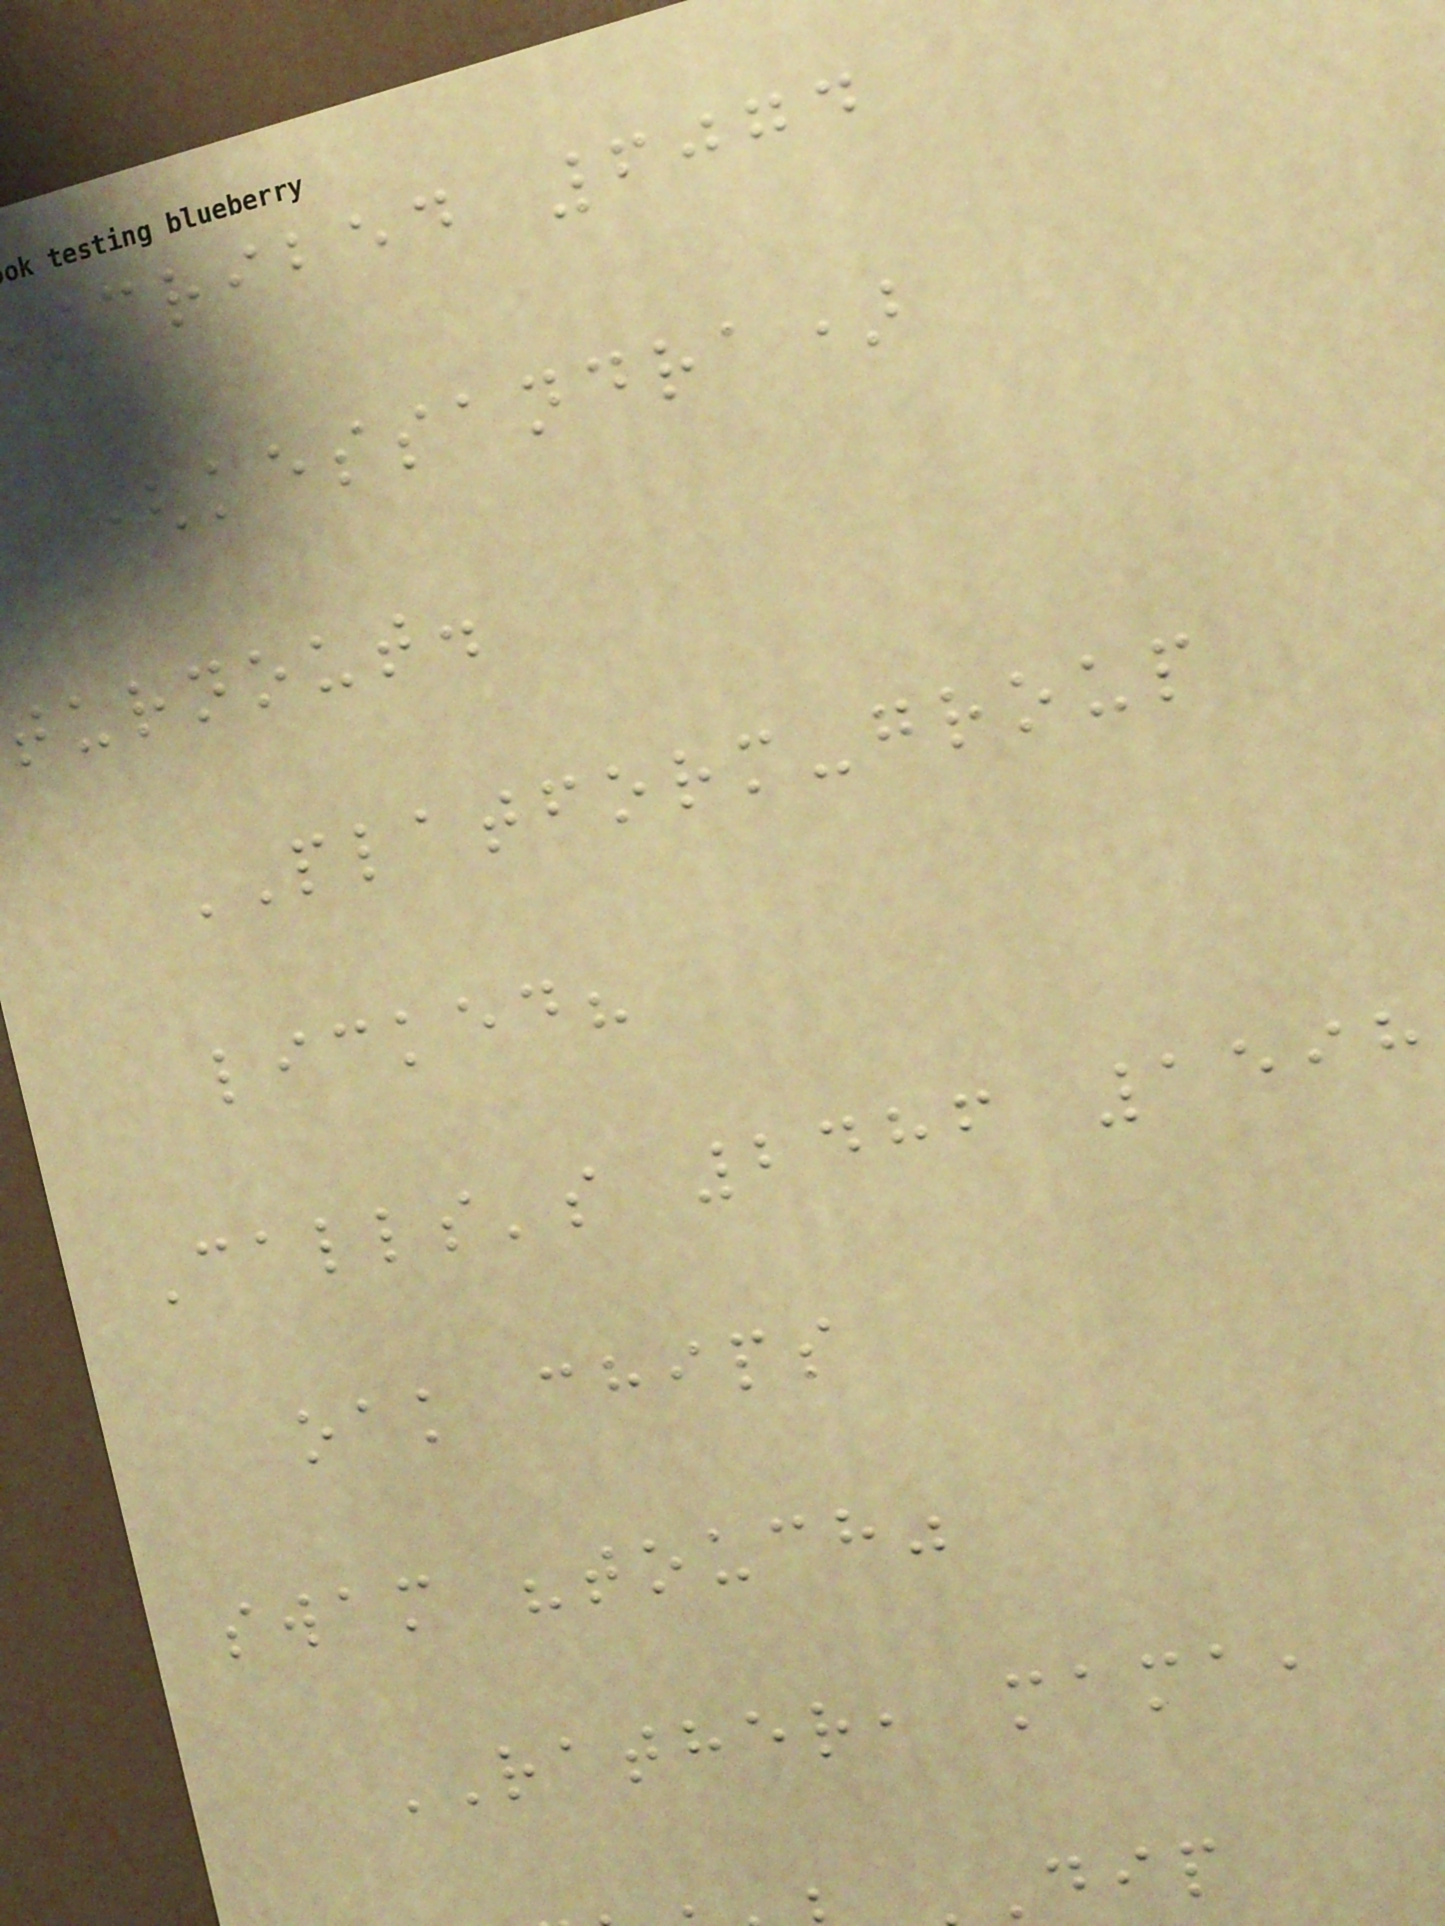scribed 6074
(kessandra)
turnout.
PLATFORM-group
licked?
Calls's 2486 1598
oak chips
swam "touch"
RATHER, mama,
